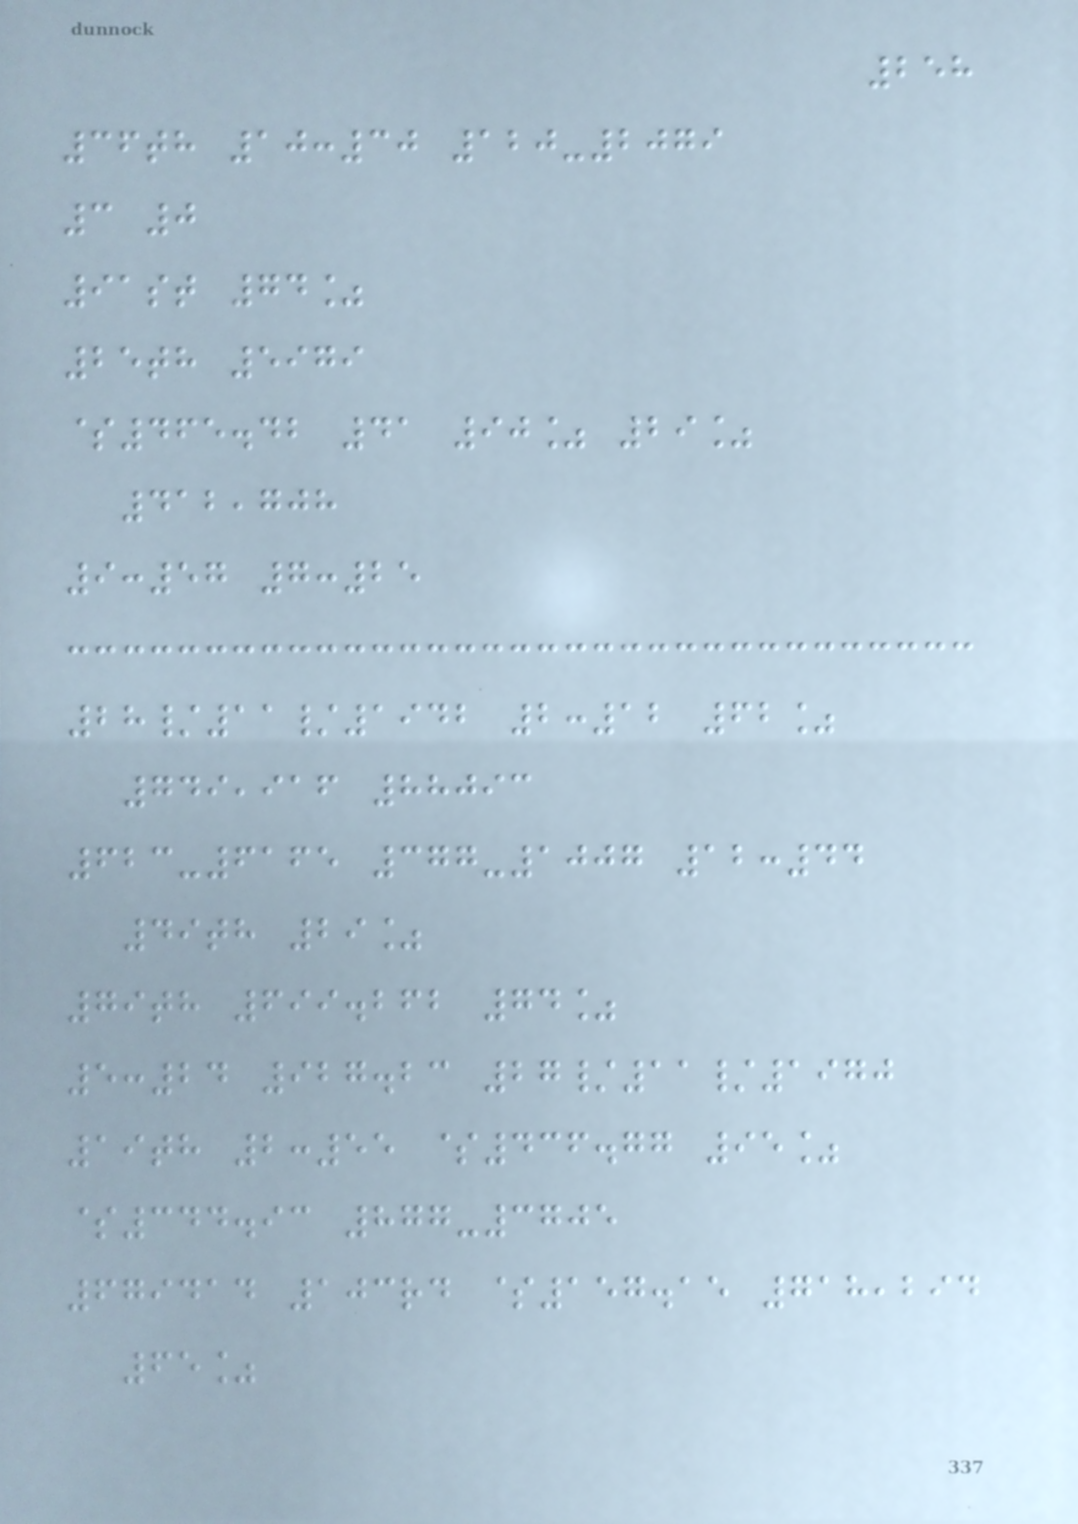258
36th 10:30 120-2079
3 0
91st 74%
25th 5979
$465.42 41 90% 29%
412,708
9:57 7:25
28/11/1942 2:12 62%
749,916 88093
623-6165 377-1007 12:44
49th 29%
79th 699.262 74%
5:24 927.23 27/11/1970
19th 2:55 $436.77 95%
$344.93 877-3705
679414 103rd $157.15 718,294
65%
